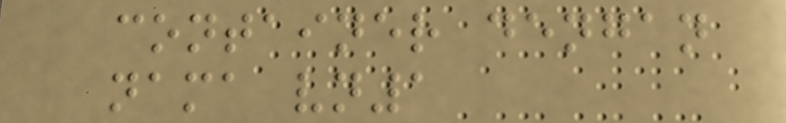container dengan
nama vn1
